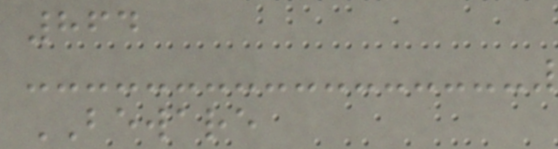864
BEWARE
